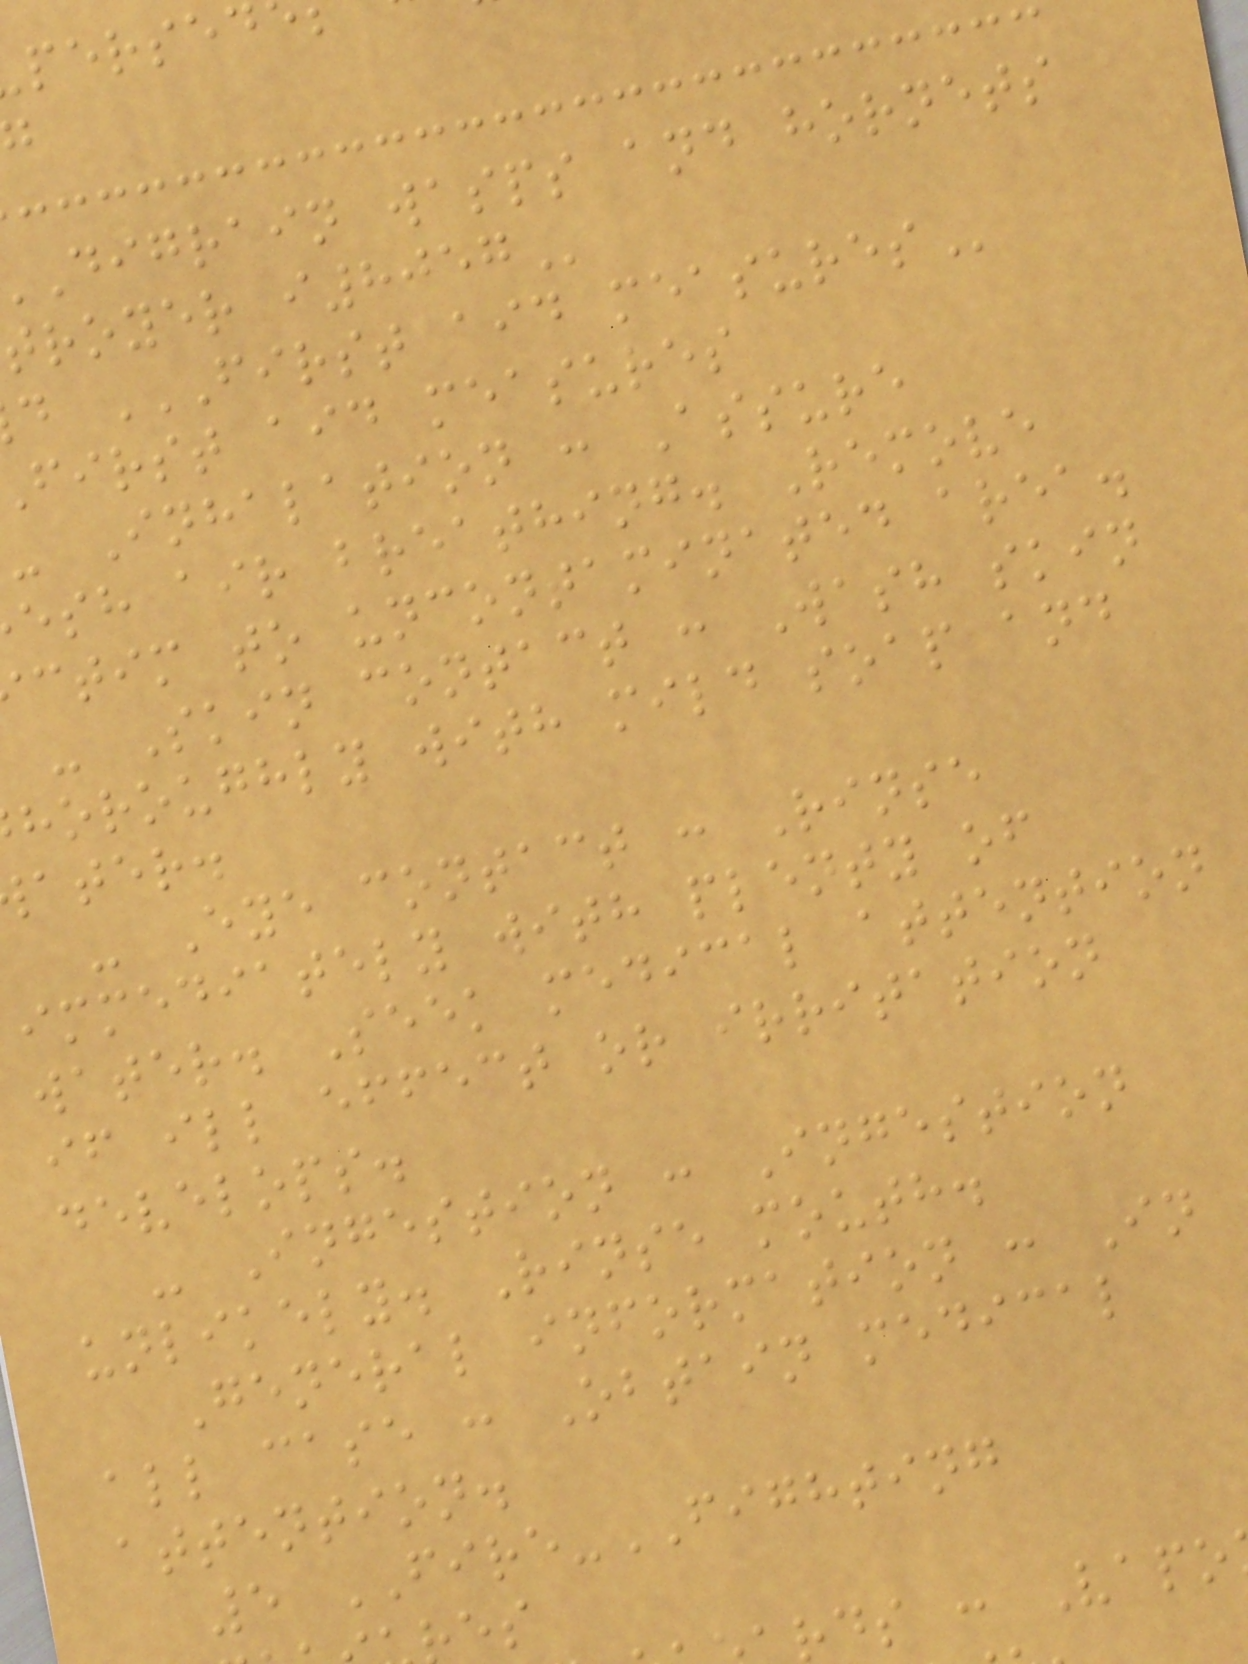digrain wasps and hornets
troyer
d FIRST AID MEASURES
first aid measures
- Inhalation : Assure
esh air breathing. Remove
ctim to uncontaminated area.
- Skin contact : Wash skin
horoughly with mild soap and
ater.
- Eye contact : Rinse
immediately with plenty of
water. Seek medical attention
if ill effect or irritation
develops.
- Ingestion : Ingestion
unlikely. Rinse mouth.
General information : In
all case : Obtain medical
attention.
5 FIRE-FIGHTING
ds : Vapo
